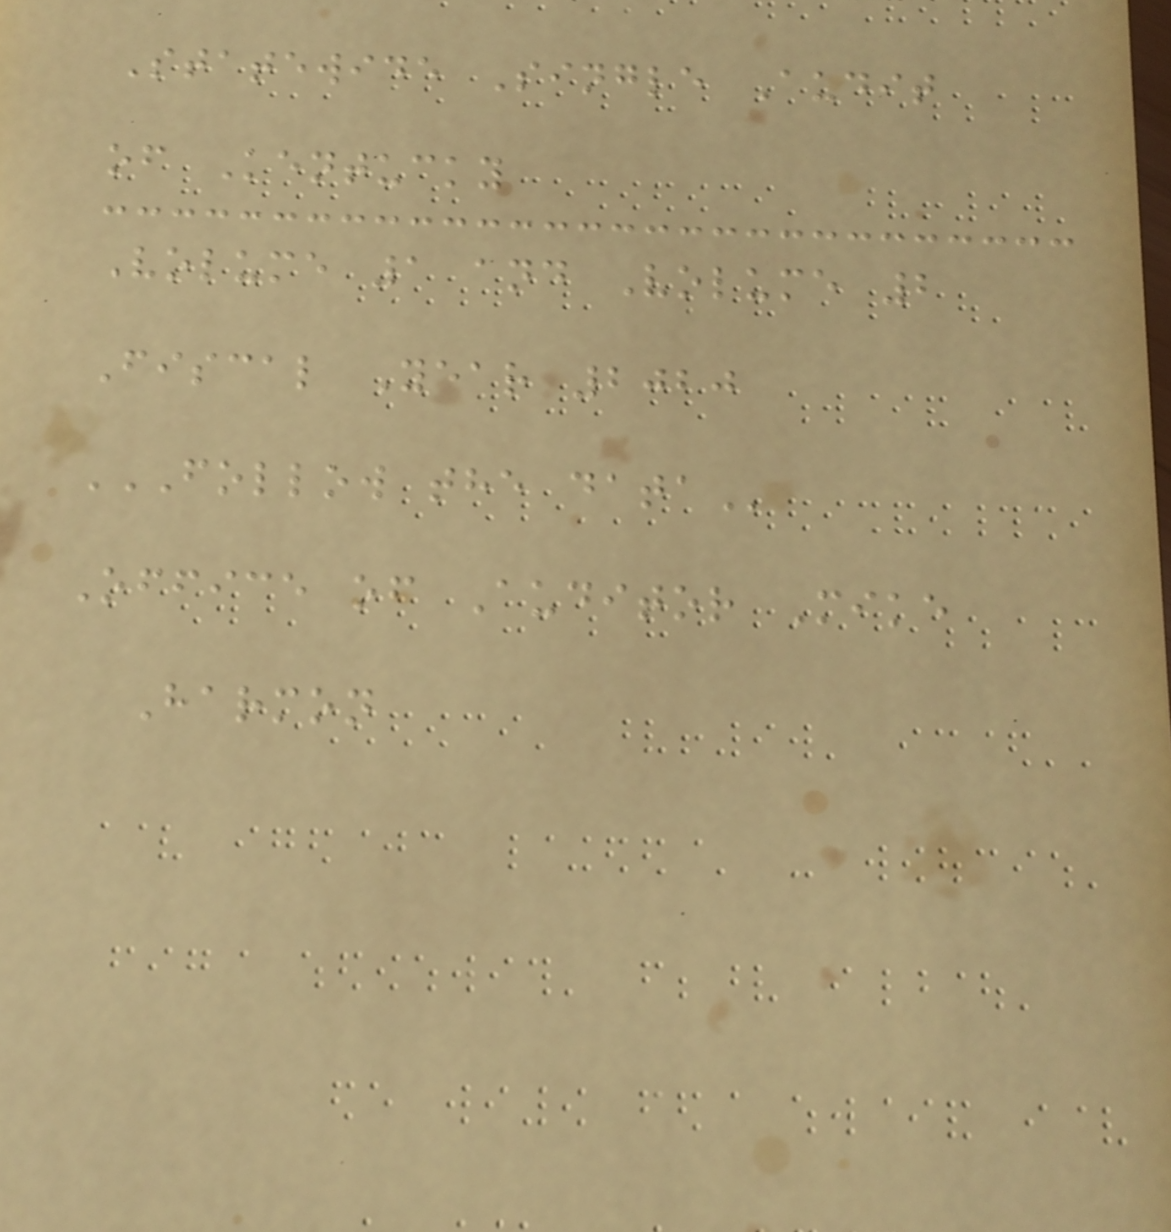Statewide Single Audit
of Kentucky
Volume 1 and Volume 2
Fiscal Year 2020
FOLLOW THE DATA
Office of Auditor Mike
Harmon
